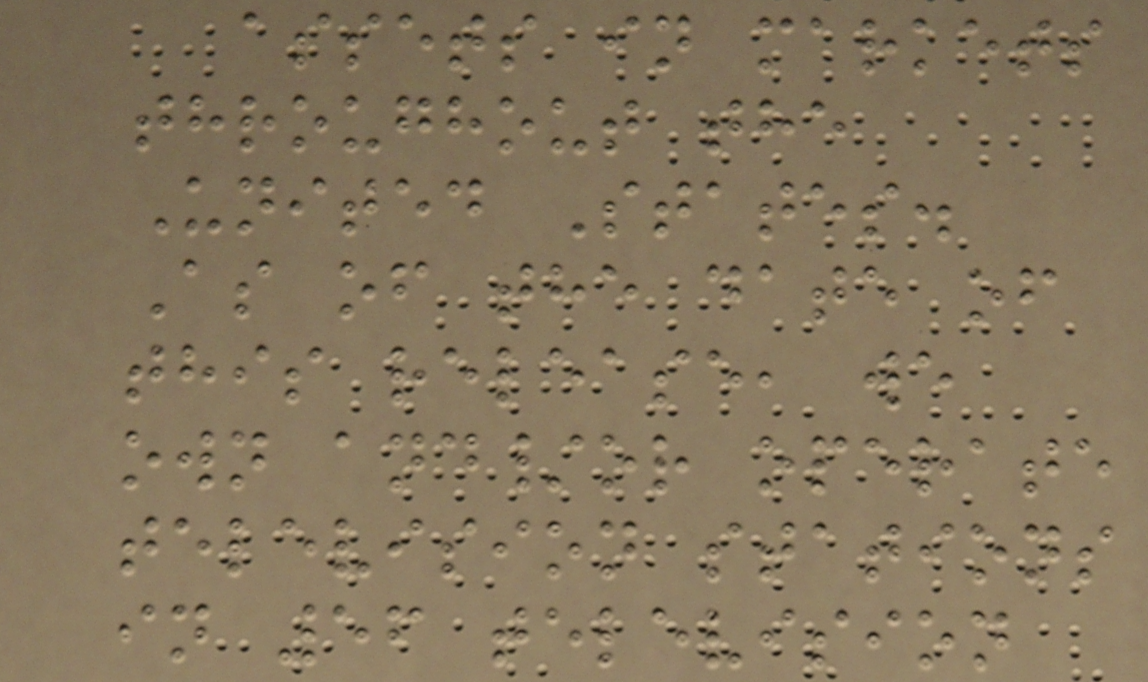assets in markets
throughout the
United States.
As of the date of
this release, we
own and/or operate
television stations
in 56 television
